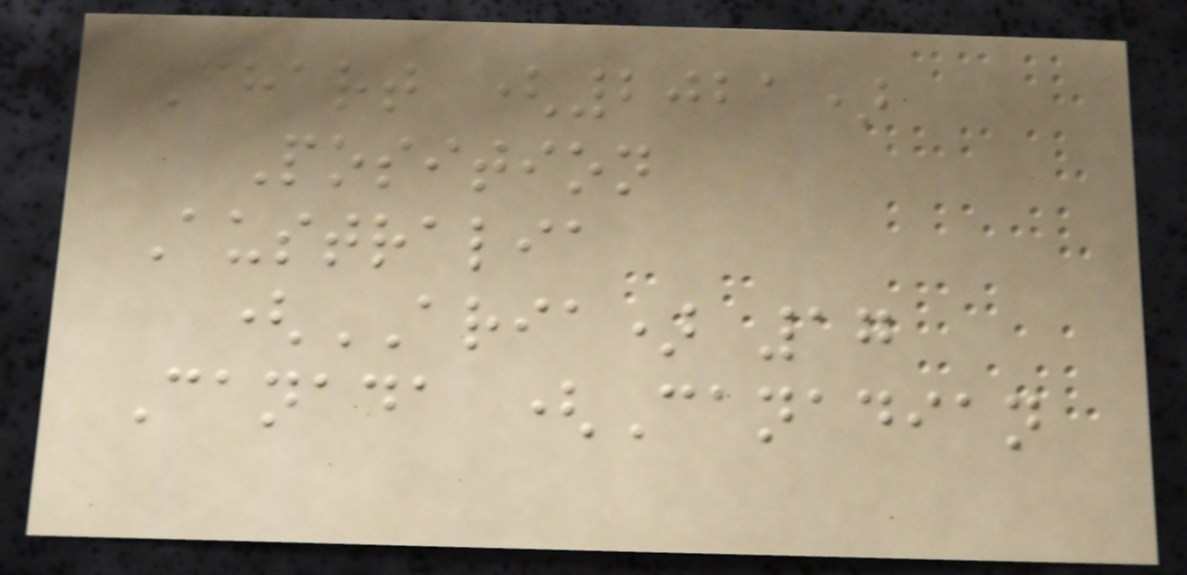Chart (2021)
Position
Australia
(ARIA) 17
Canada (Canadian
